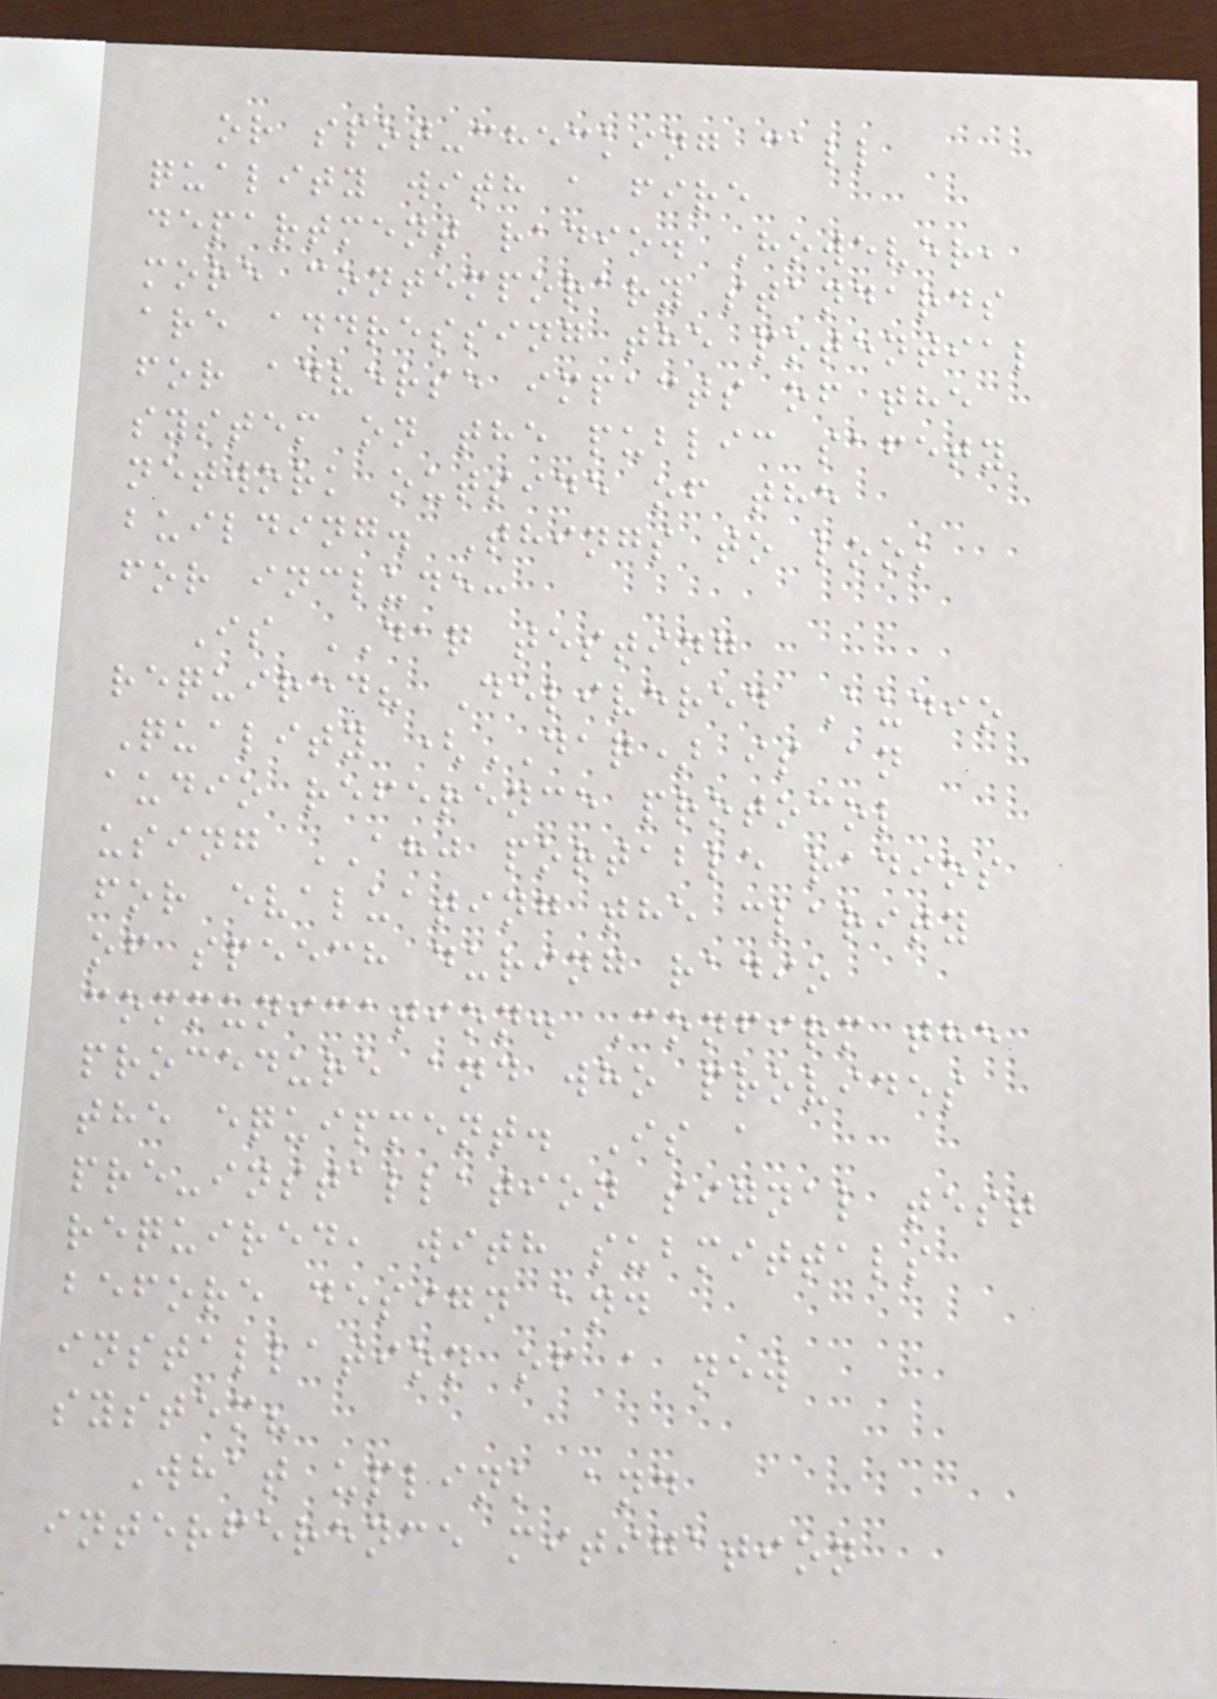or spot-checking call
quality with a fire
department radio. However,
more contemporary standards
are addressing the potential
for adverse impacts of the
system on the public safety
network outside of the
building. Things to look
for include:
Is DAQ testing
required? Delivered Audio
Quality (DAQ) is an
audio reference protocol
using AHJ portable radios
for evaluating the clarity
of speech during radio
communication. Confirm the
procedure and who provides
the equipment. Is a
pre-installation signal test
required, with submittals
before design and
installation of a new
system?
What uplink and
interference mitigation
